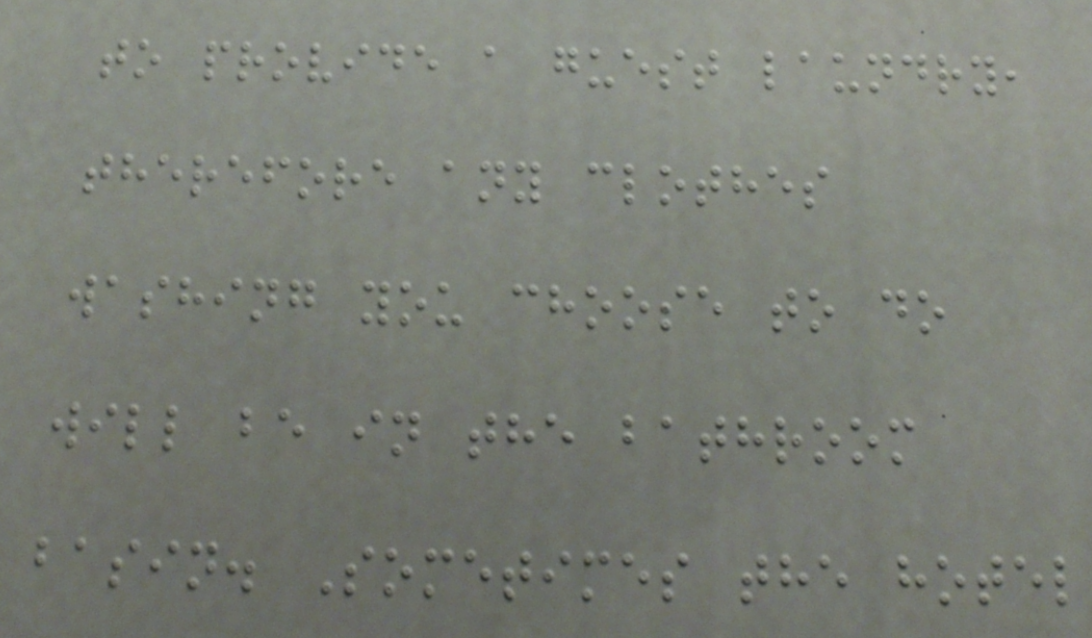to provide a guest laundry,
therefore any clothes
washing you choose to do
will be in the bathroom
basin. Sometimes the hotel
